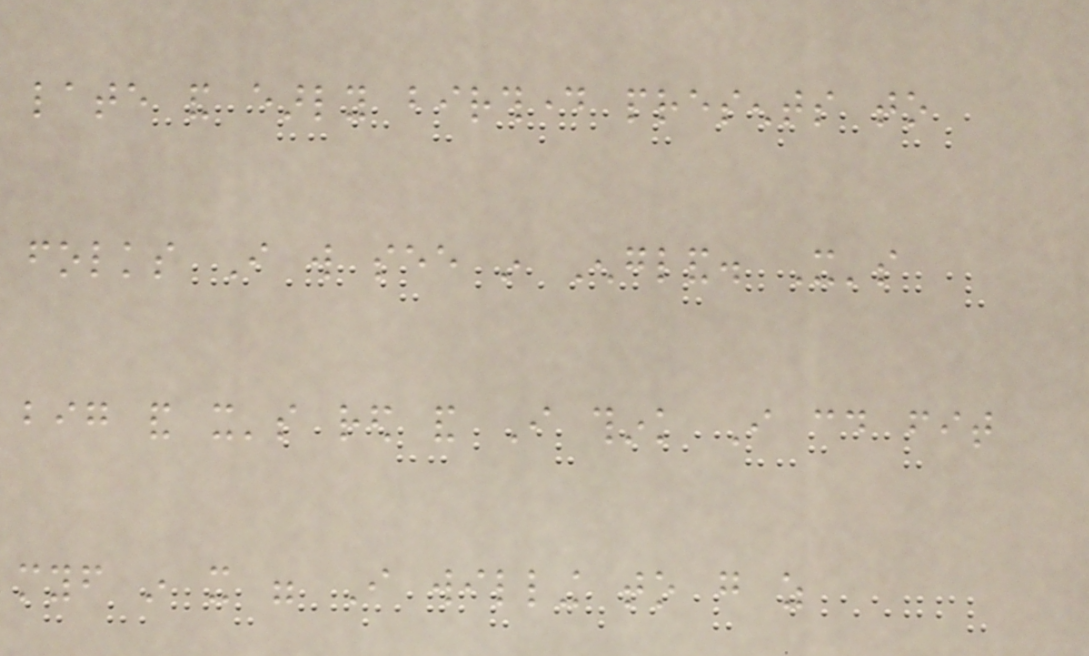late and early birthday presents to
folks I will see in England. It's
big and it's red and I think I could fit
myself in it were I willing to go as
